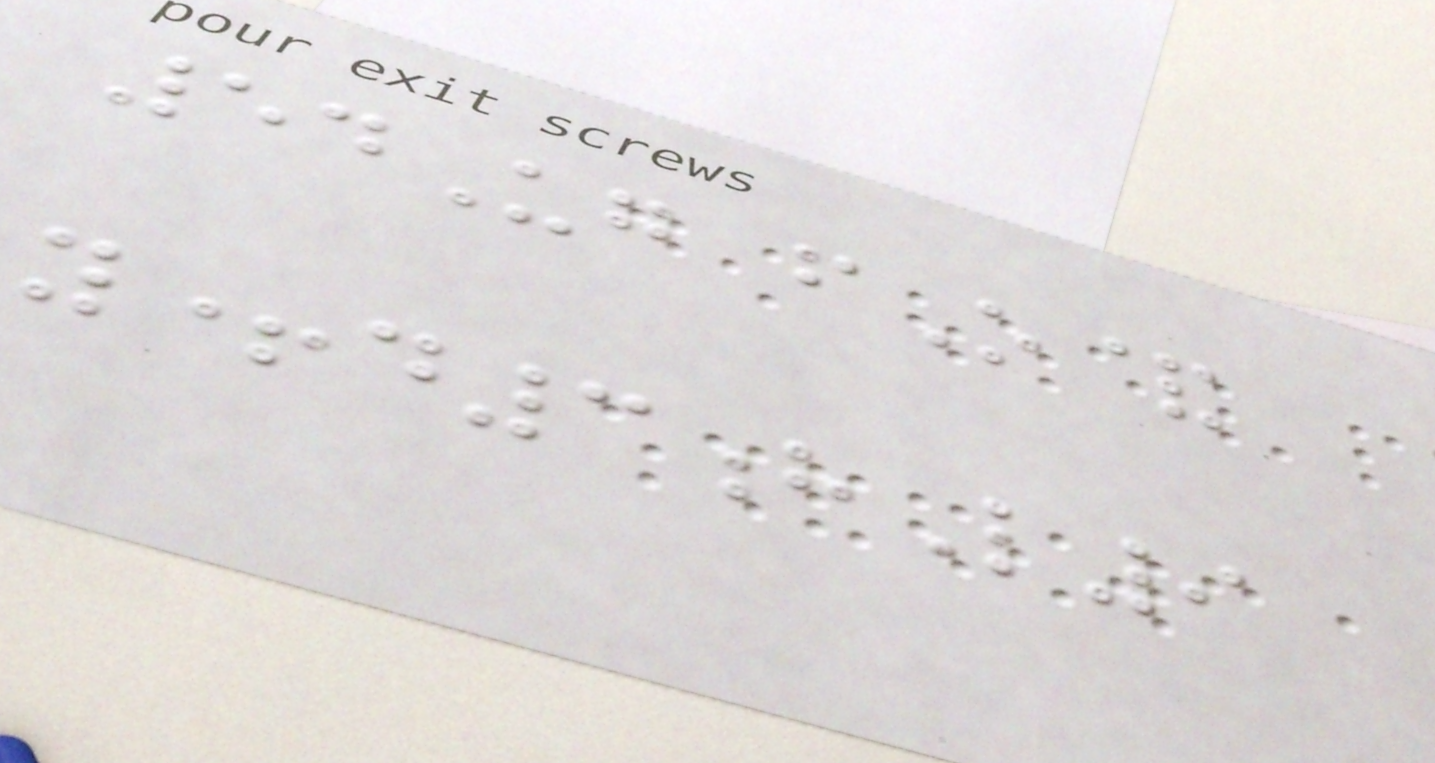54Ug fO&
y+d3hL9
